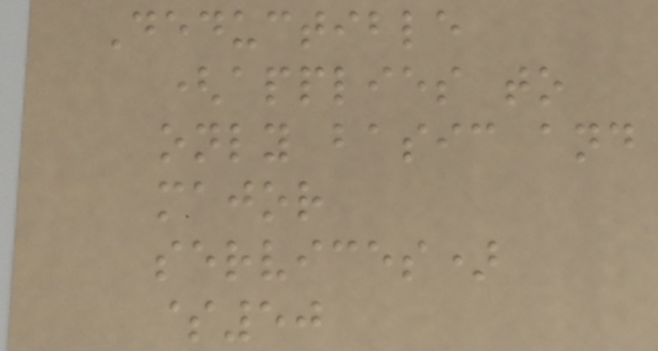Deductible
(applies to
only basic and
major
services)
$50
